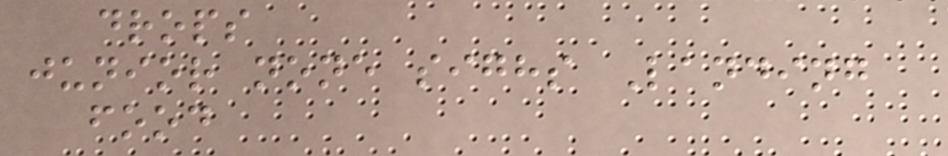drops
junior none sighs Landing
food
